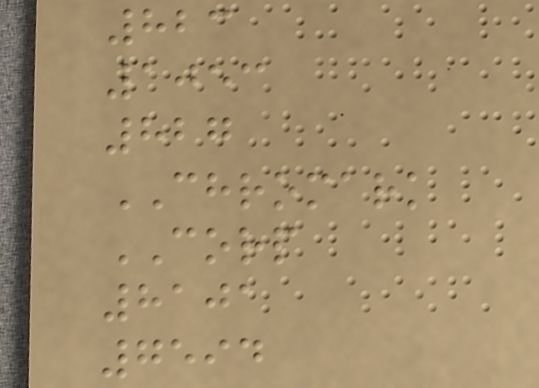823
1053
827
CHROMARK
CORP
8101
7594
